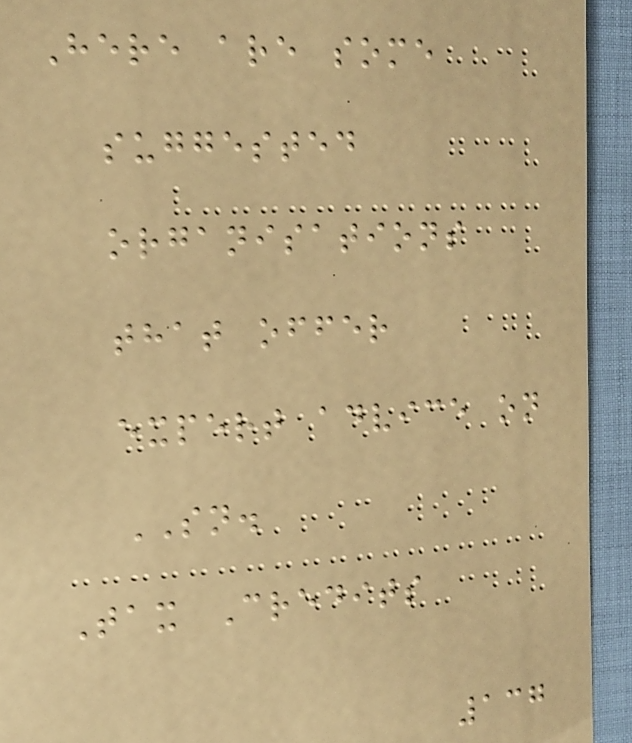Here are some
suggested
organisations
that offer
expert advice on
SN.
Tax Credits
137
